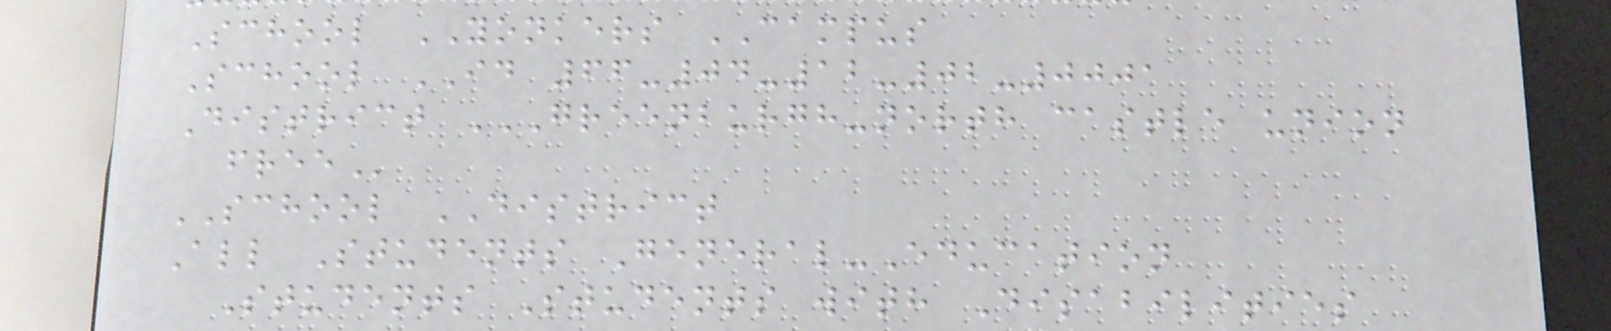School YONKERS CAMPUS
School ID 66-04-12-02-0001
District GREENBURGH-NORTH CASTLE UNION
FREE
SCHOOL DISTRICT
All Students General-Education
Students Students with Disabilities
